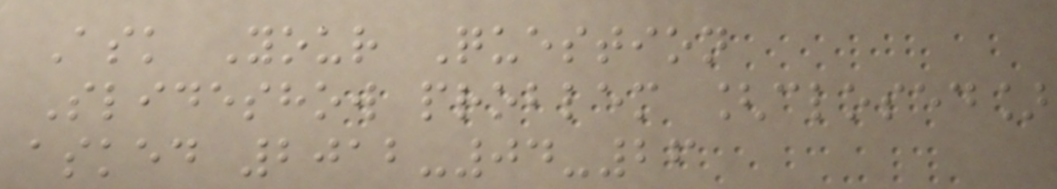Ask Your Question
Slideshow problem [closed]
asked 2012-04-26
